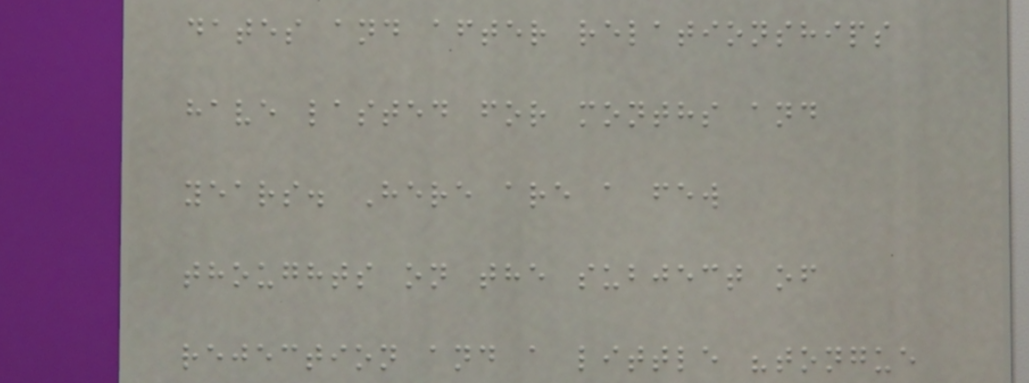dates and after relationships
have lasted for months and
years. Here are a few
thoughts on the subject of
rejection and a little "tongue
